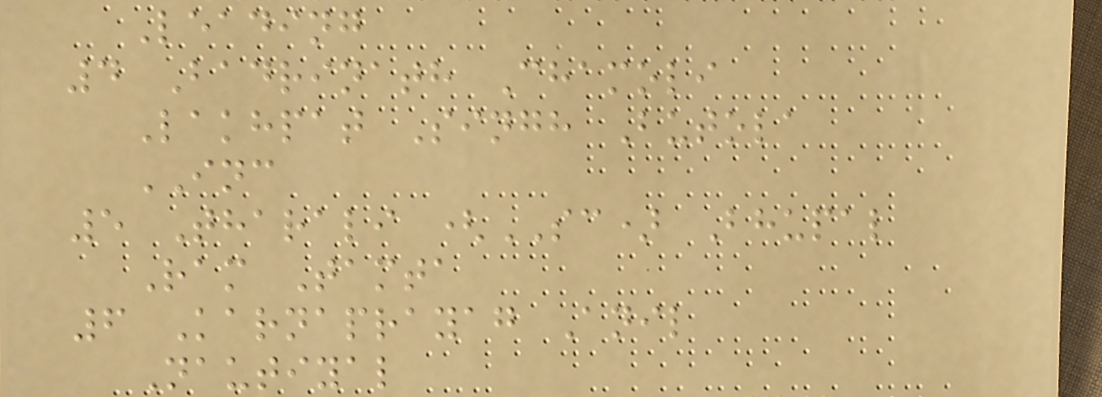Leading
4 Badrinath Chamoli
Lakhpat Singh Butola
INC
5 Tharali (SC) Bhupal
Ram Tamta
6 Karnaprayag Anil
Nautiyal
